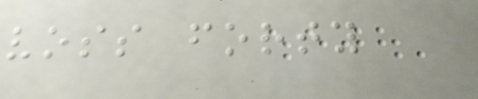voss forty
